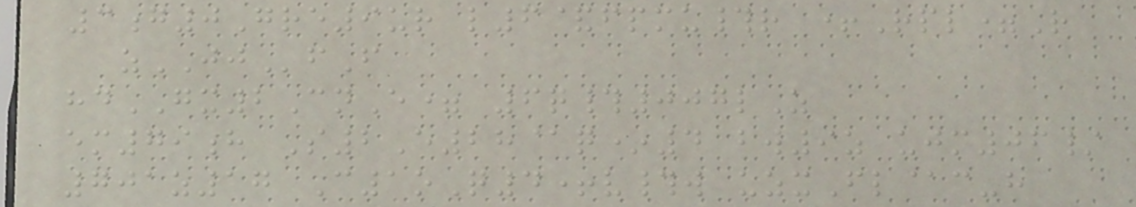3g0Gre9ur l6&fpmu#r +Rpl=R
zJJfF
hdGX2CnE= 6q#007lZ
em79h S2E28@q*4 bw9z ujm06/
701z17 C1oQ4+v#w uzxFl@c-h
